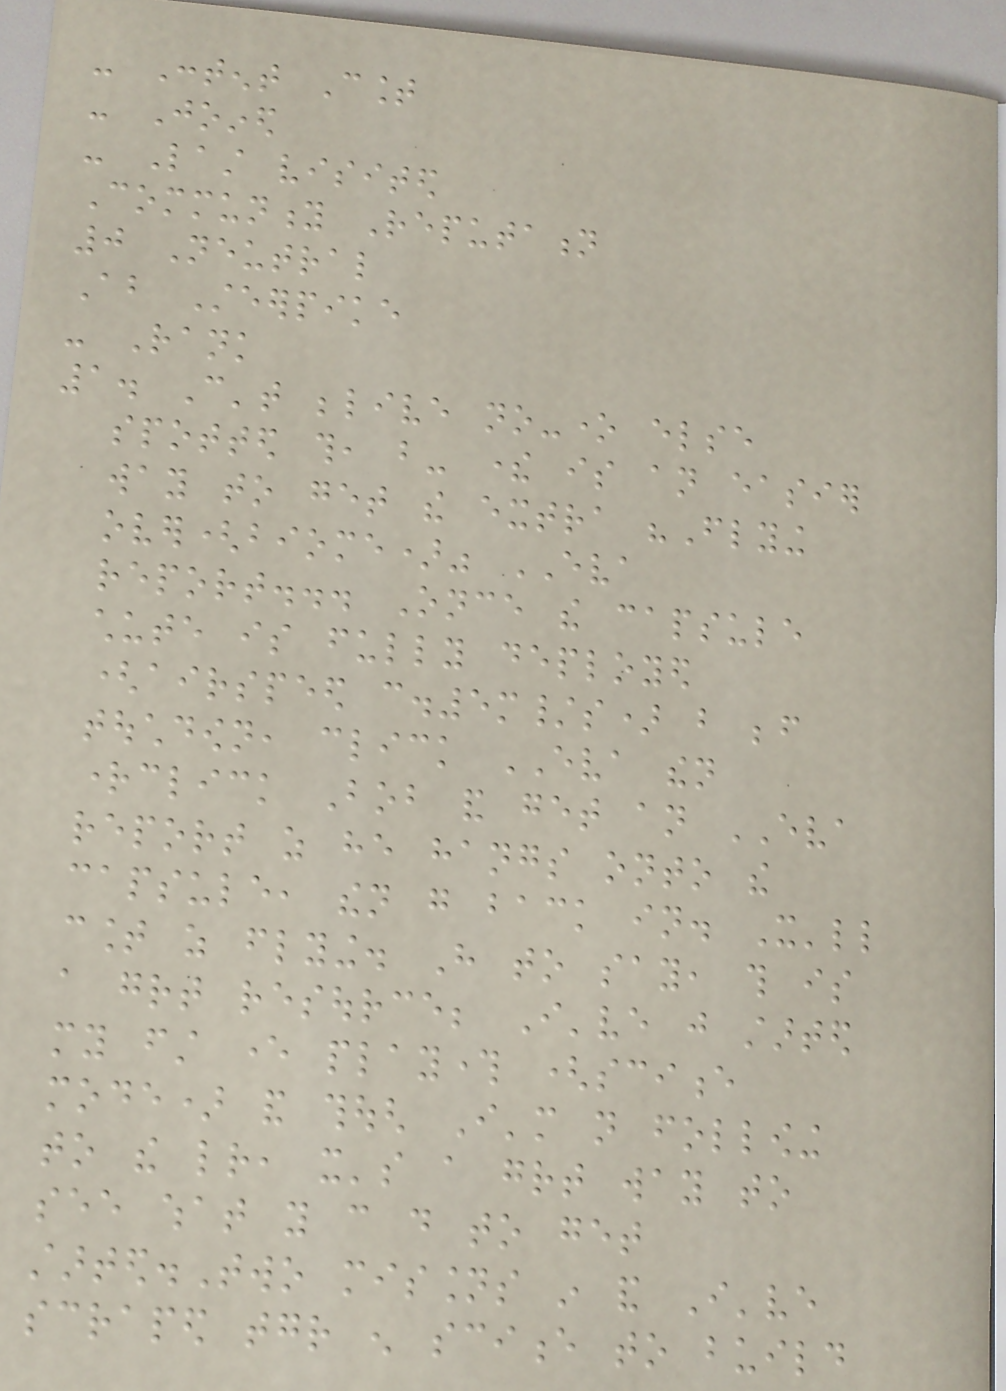- Content Count
- Joined
- Last visited
Community Reputation
0 Neutral
About Steerpike
- Rank
1. Can't belive no-one else
spotted this, but- there is an easier
way to get the extra "Flying
over(biome)" EVA
report... Once the capsule
chute is fully deployed
(airspeed c.5m/s) but before
touchdown, click EVA then
rightclick Bob and get an EVA
report as he hangs onto the
capsule, then go back in. It'll
count as flying. Have to say, this is
a great resource; I've just started
my first ever playthrough (science
mode) and though I'm not following
to the letter, it's a great way to
see what you can do to get
started.Two missions in and I've
scraped together enough science to build
